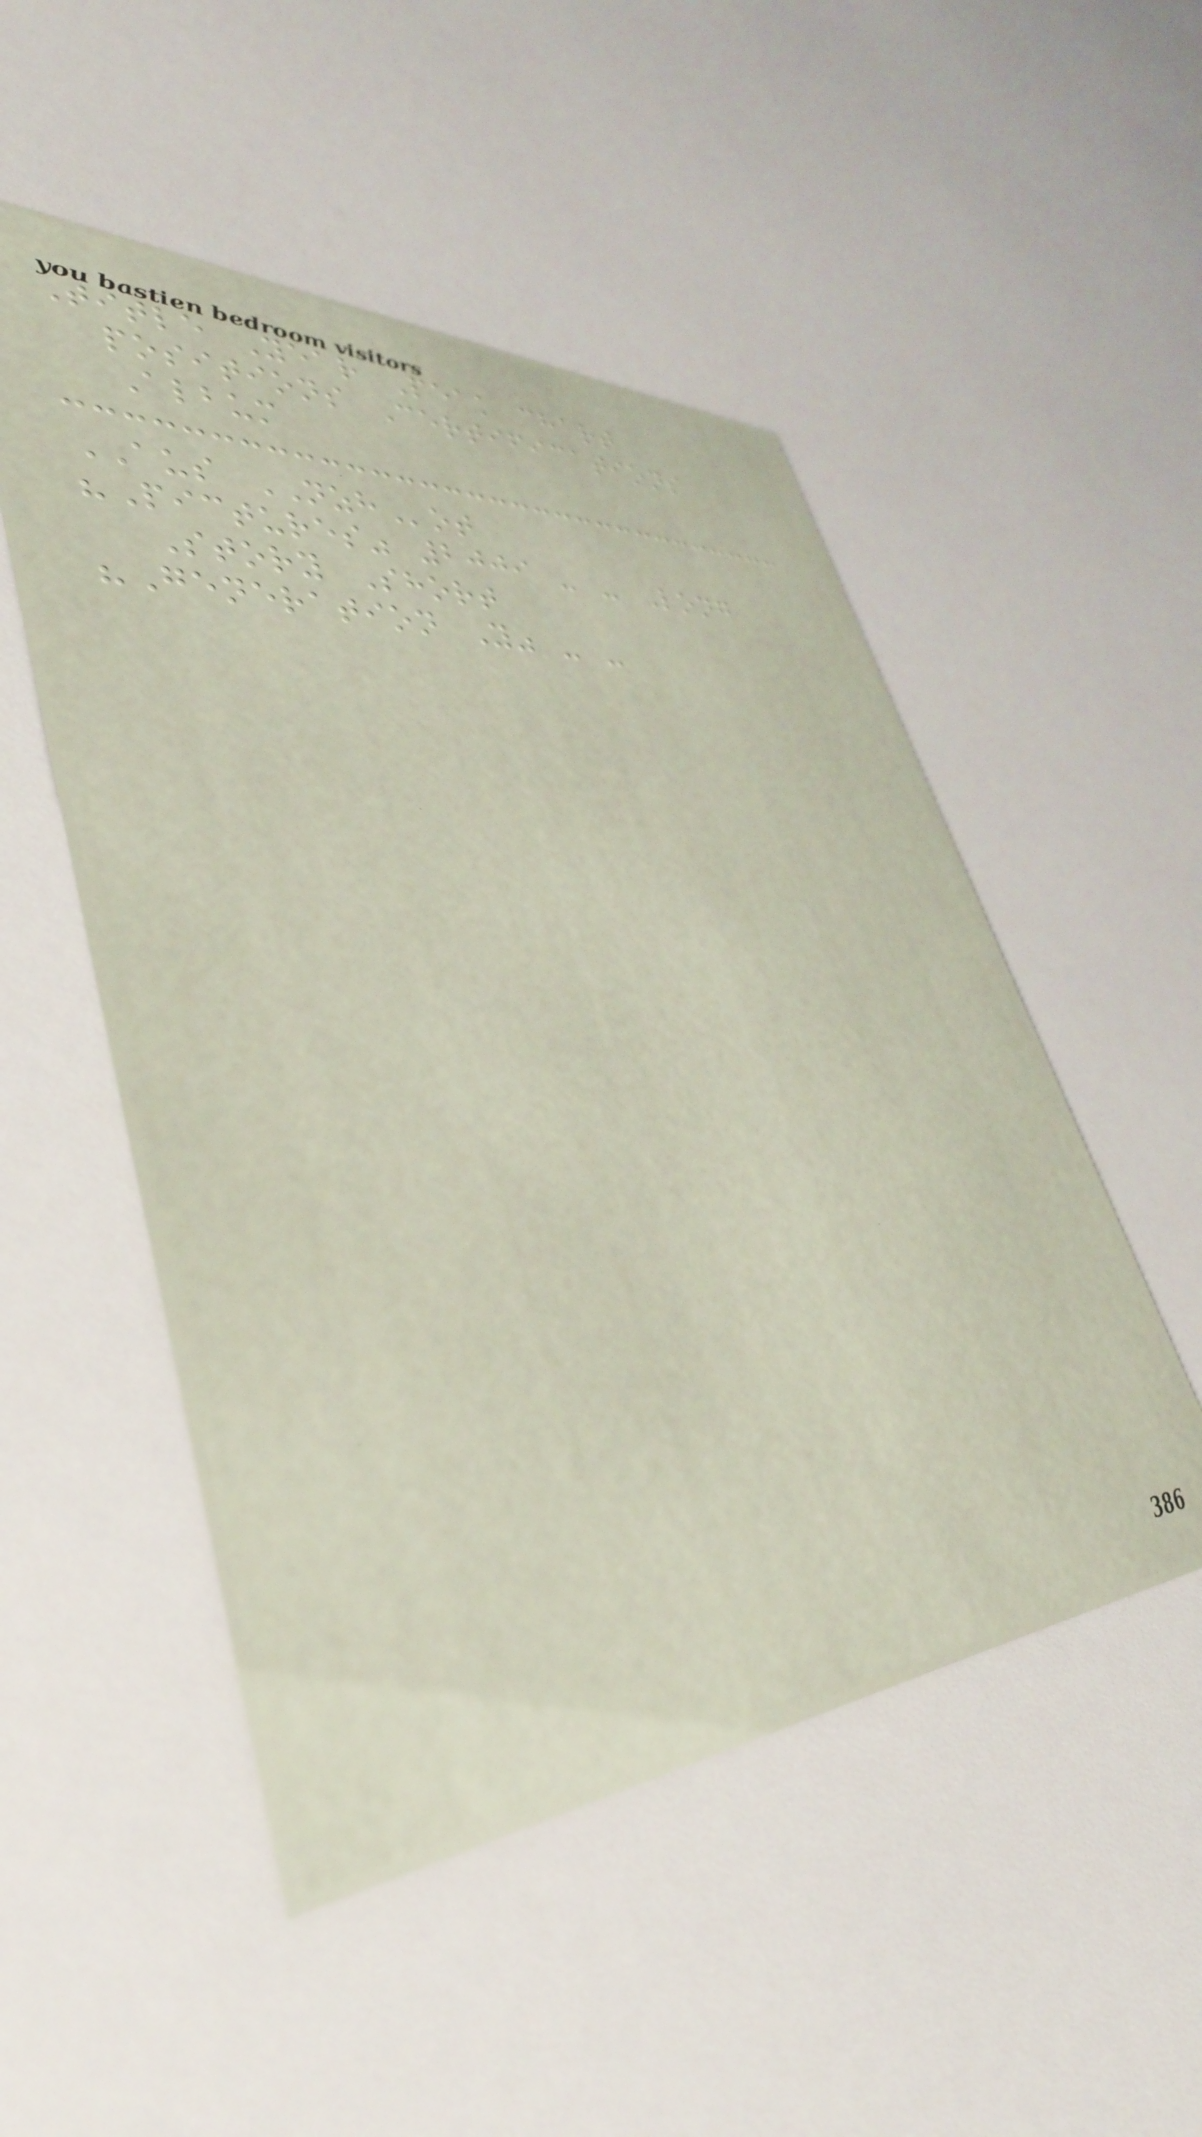Title Year Peak chart
positions Certifications
Album
AUS NZHot
"Pictures" 2009 - - Long
Story Short
"Generation Y" - -
